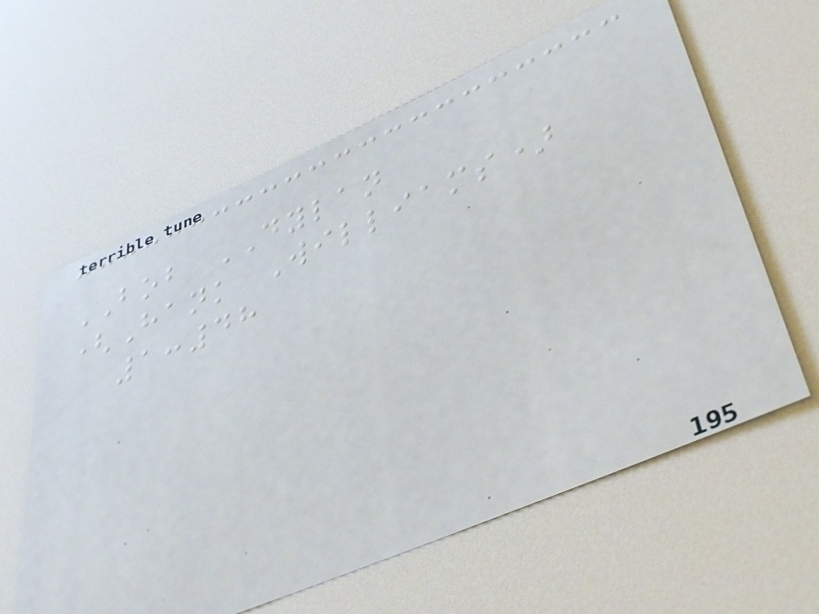BOB DYLAN
(Hank Williams)
1:48
